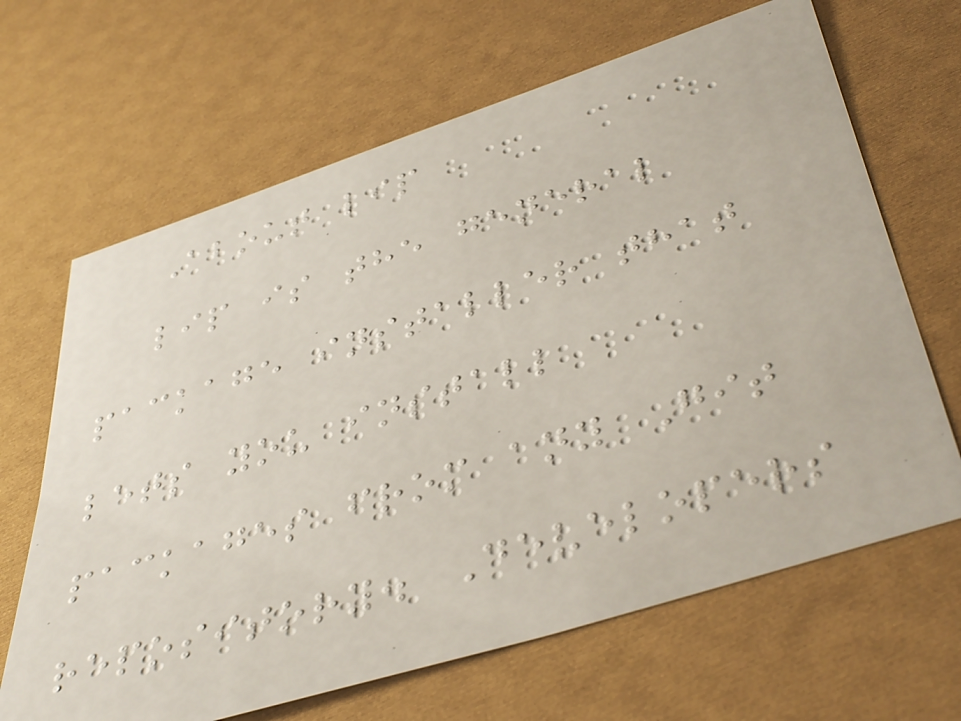About lip
lip is the general
package installer that
lets you install
packages from any Git
repository. Developers
